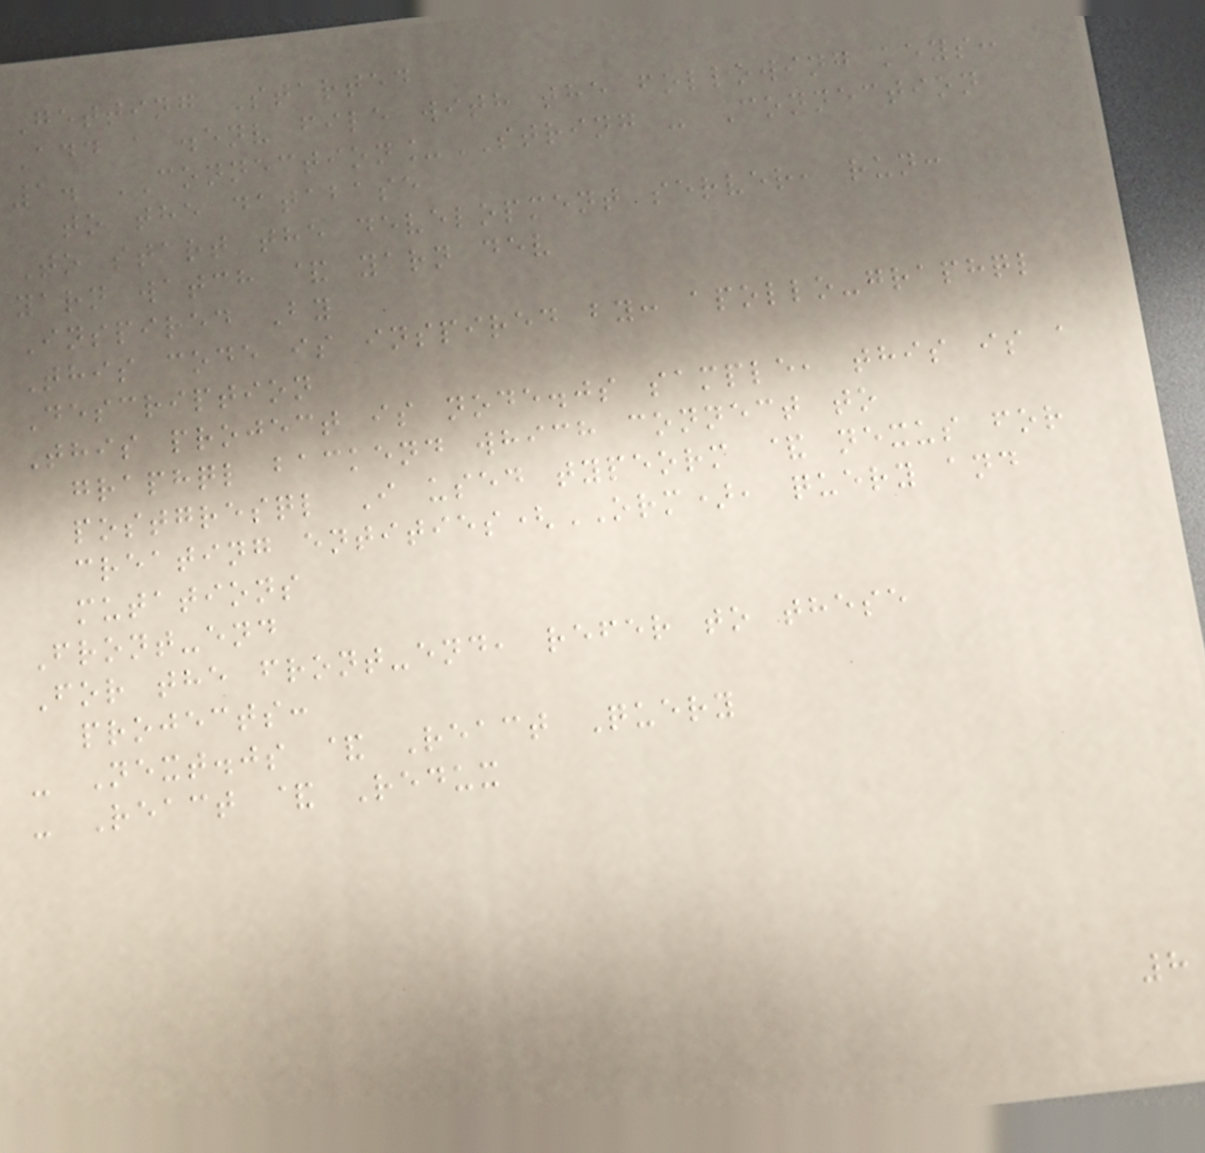Getting Started
Add a .env file with the following keys:
1. CONNECTION_STRING - Connection
to the database
To start the development server, run:
yarn watch & yarn dev
Inspired By
This code is inspired by: apollo-graphql
Description
This project is node.js sample, this is a
graphql backend which connect to
postgresql I used typeorm & nexus for
creating entities(ORM), query and
mutations
Front-end
For the front-end, refer to these
projects:
- Next.js & React Query
- React & Redux
8
